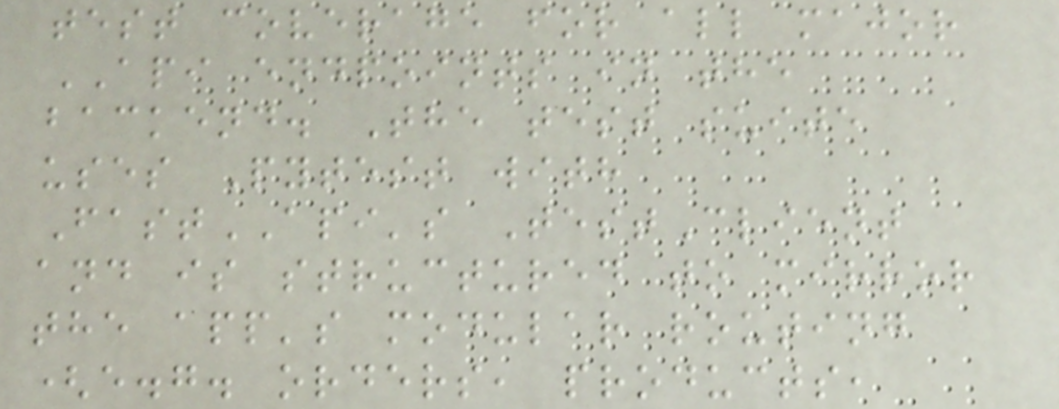test coverage for all major
API endpoints in the
backend. The test suite
uses Pytest with
FastAPI's TestClient
and is structured to mirror
the app's modular routing
(e.g. orders, products,
